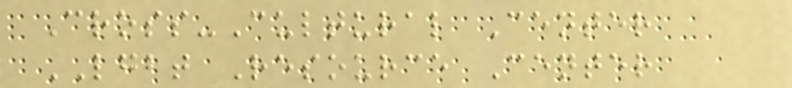Cross-Cultural Center
LGBT Resource Center
